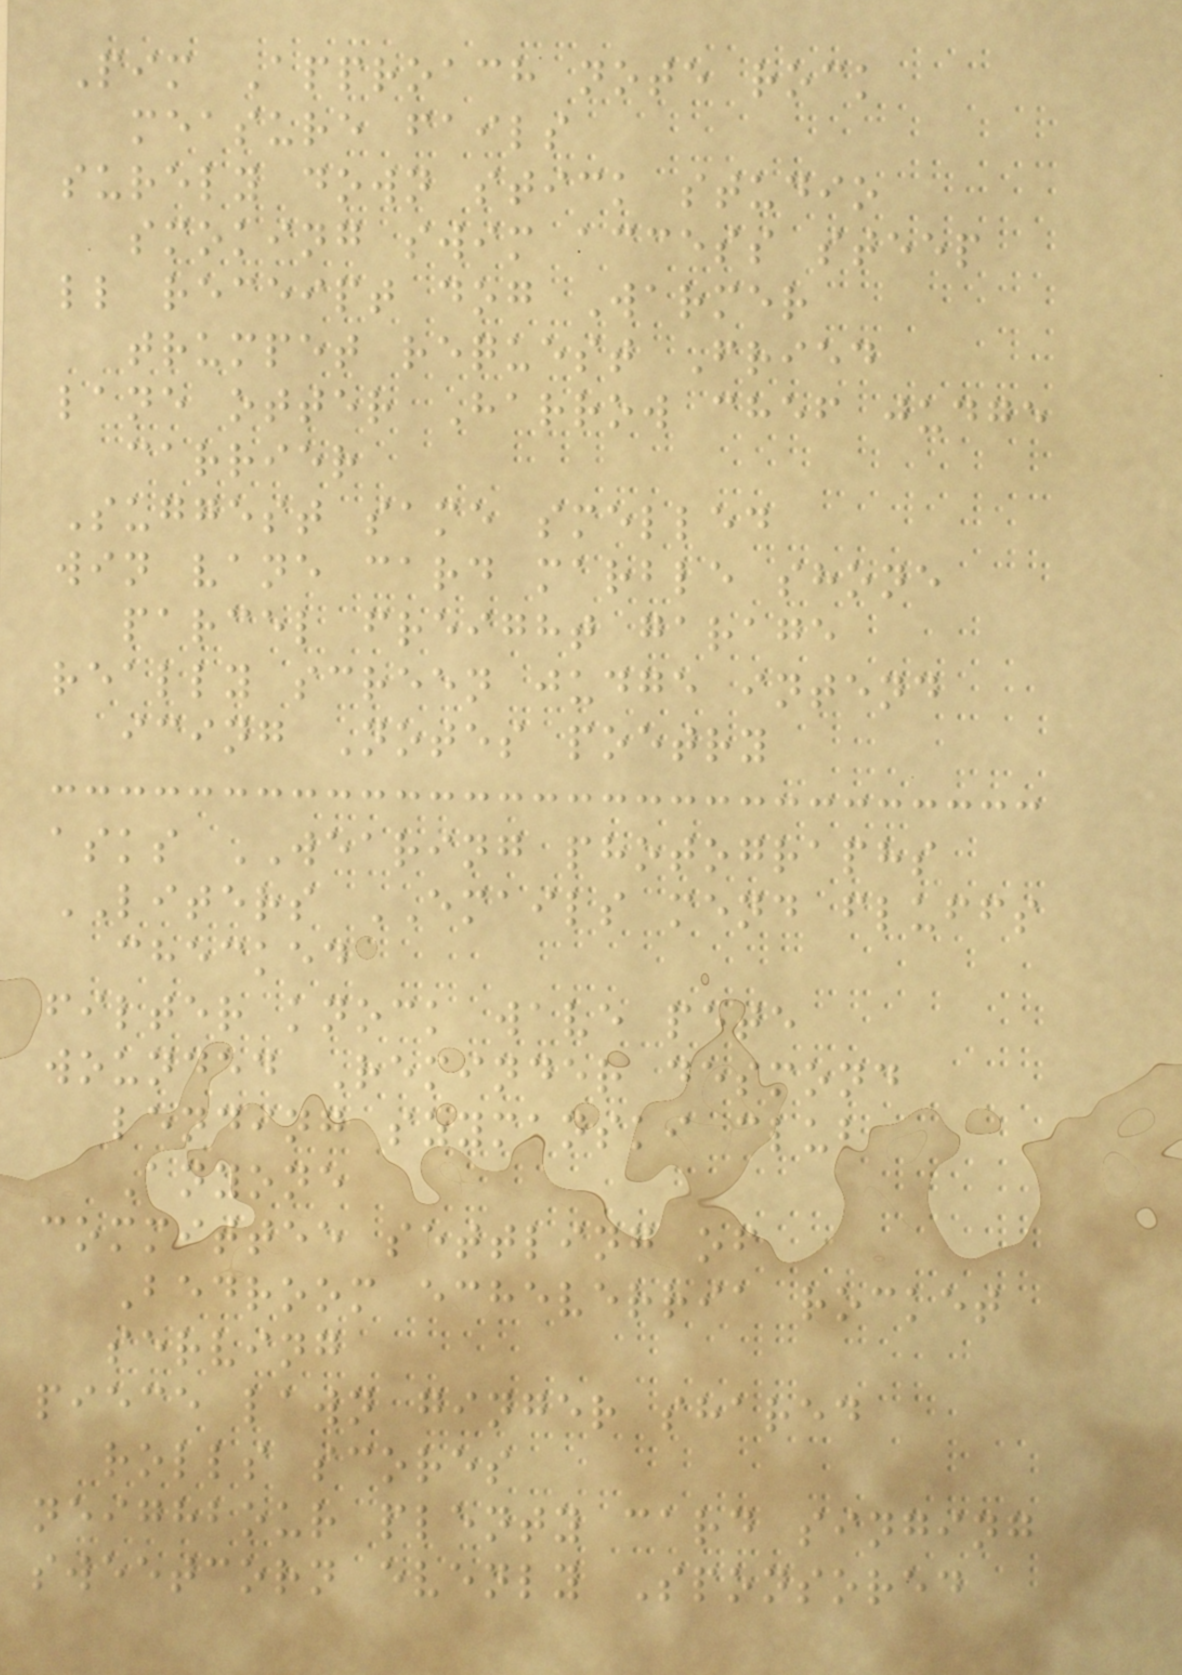Pim Approach note rock
measure fails
surely down stick studio
smoking swim access steep
ll receipt dog Warmer
trumpet request Fried
lane otter Harrow chef judge
carrier
Suggest same smelled
win vane card marble shone
parcel freight garage
really screen judge intend
icing Notes poetry
asks WEARING photographs
LITERS EMAILS mend fluffs
checked
filter knock wave pete
wounded Reminder desmond
lending szymanski club
Anyone
committee settling of
Bedroom echeverria rocket
serving
piece lawn ginger shared
rolls scores
neighbour plenty card singing
sweetcorn evenly Sponsored
